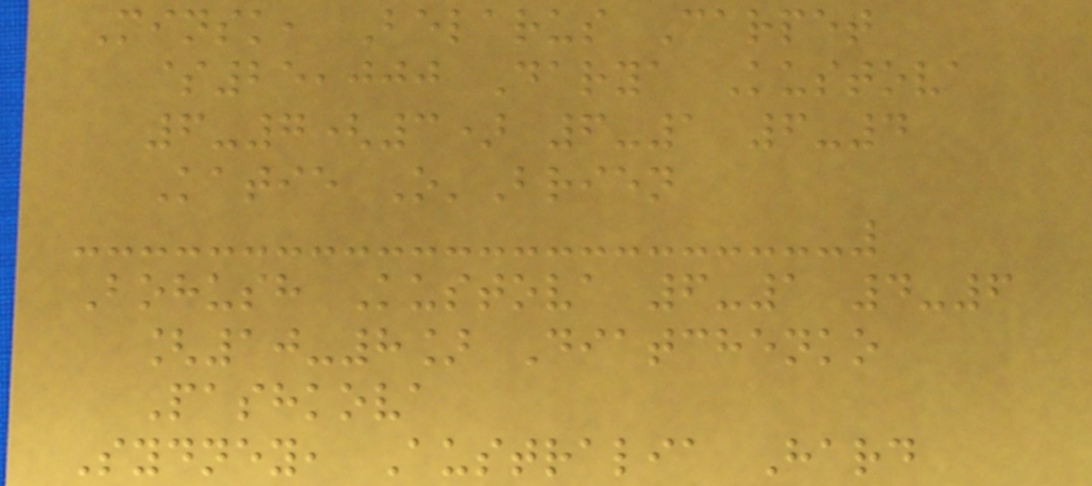Minsk, Belarus Carpet
$25,000 Darya Kustova
6-7(3) 6-1 6-4
Katie O'Brien
Bohush Kustova 6-1 4-6
[10-8] Diatchenko
Pashkova
Sydney, Australia Hard
